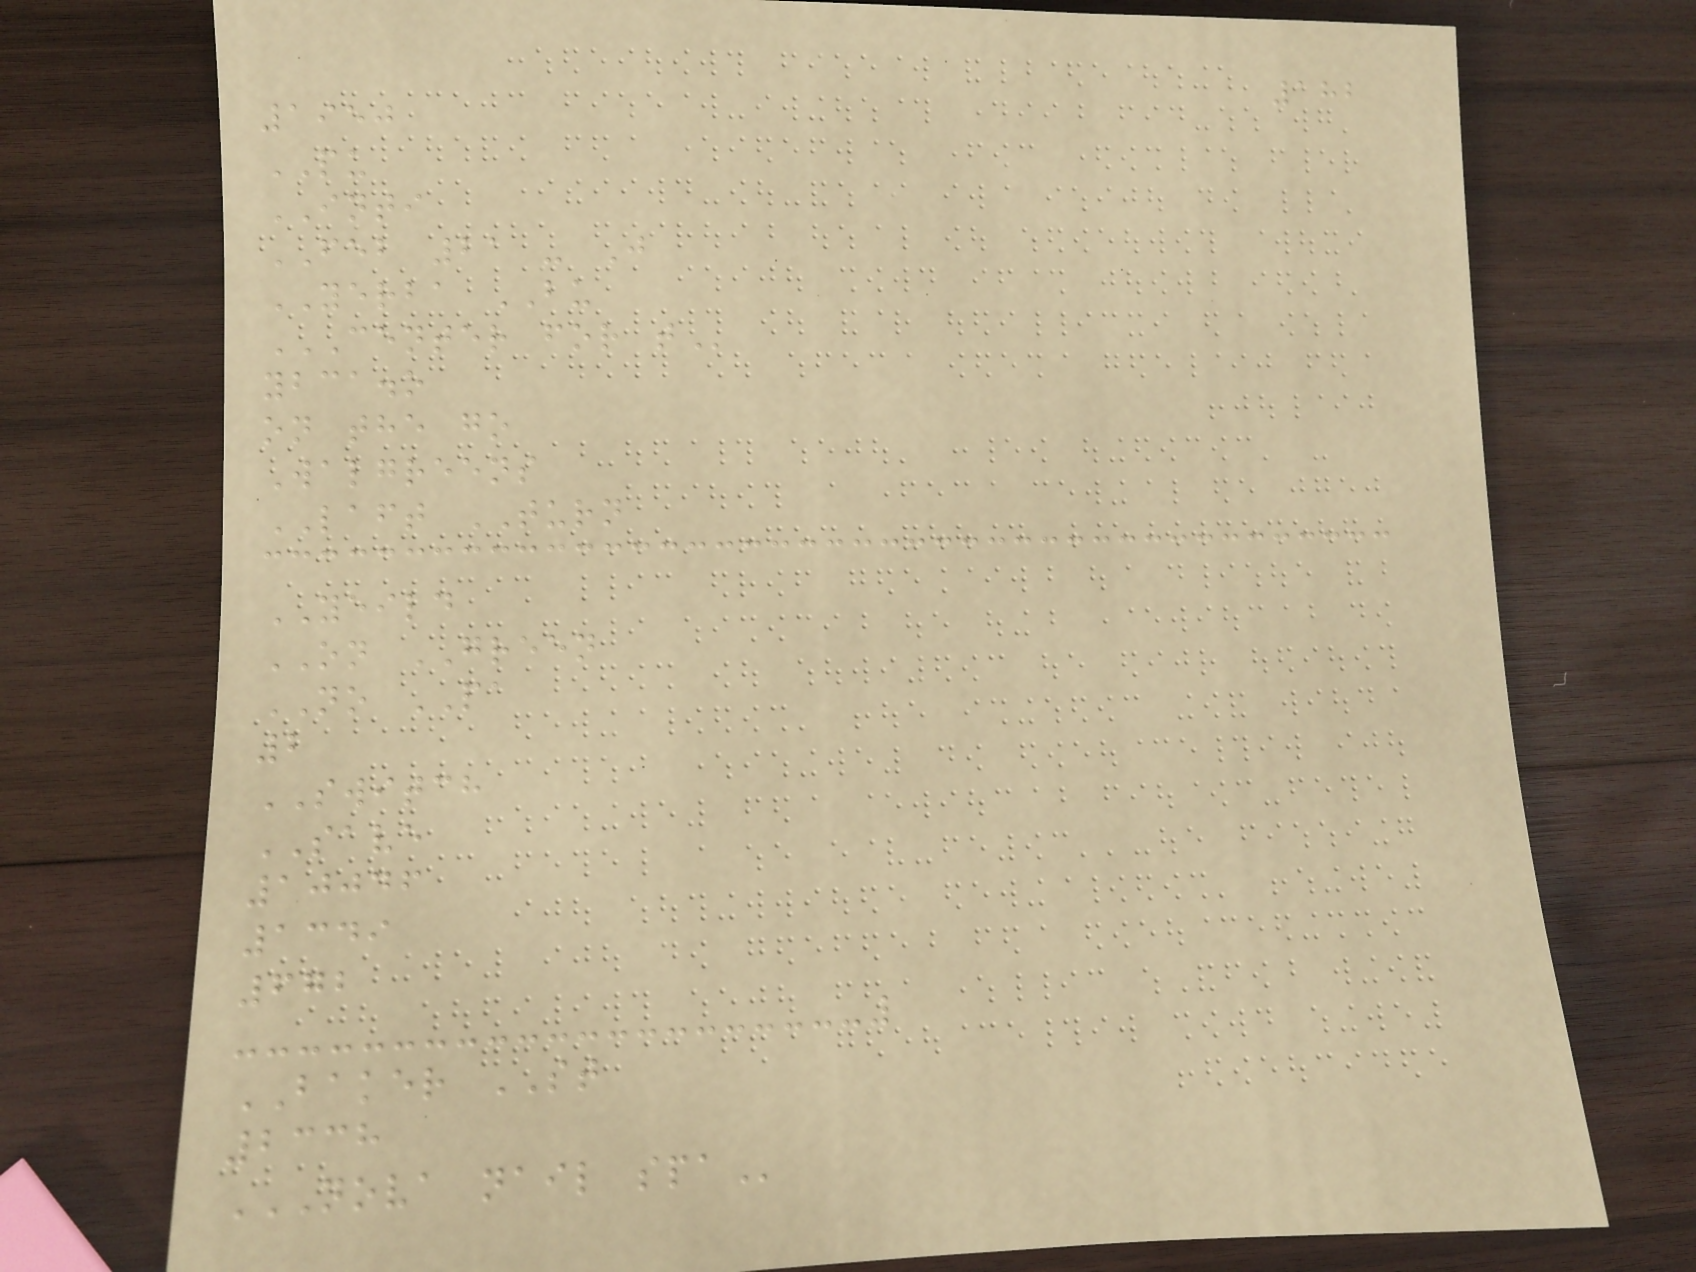182
1950
PU
INTI
FEB 21 - J
YERBA BU
CENTER FOR T
ybca.o
on the go
Walgreens
LAFT TURN
YEILD
ON GREEN
NO PA
2
SWITCH
SAVE
10046
1349
672
BAKER ST
2338
NOVA NAIL SPA
